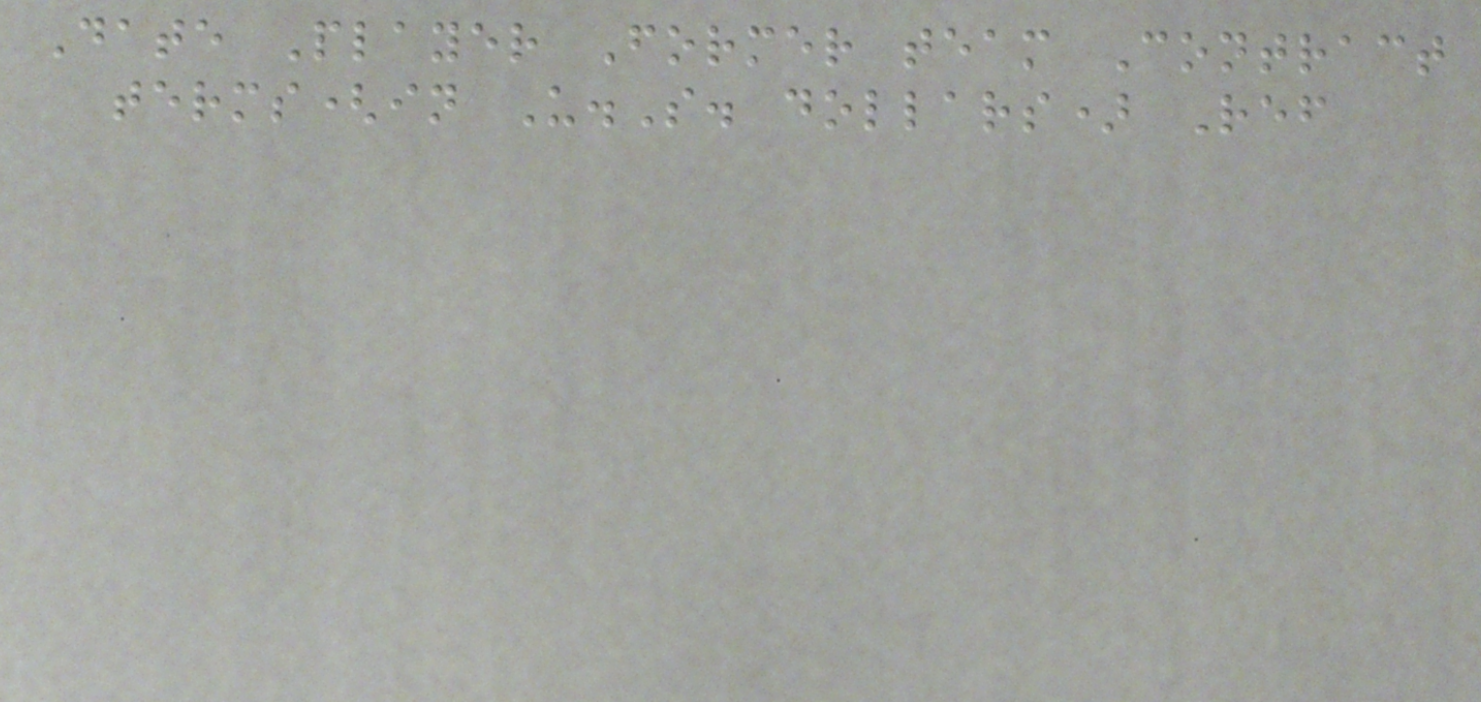Date Player Former team Contract
terms(in U.S. dollars) Ref
